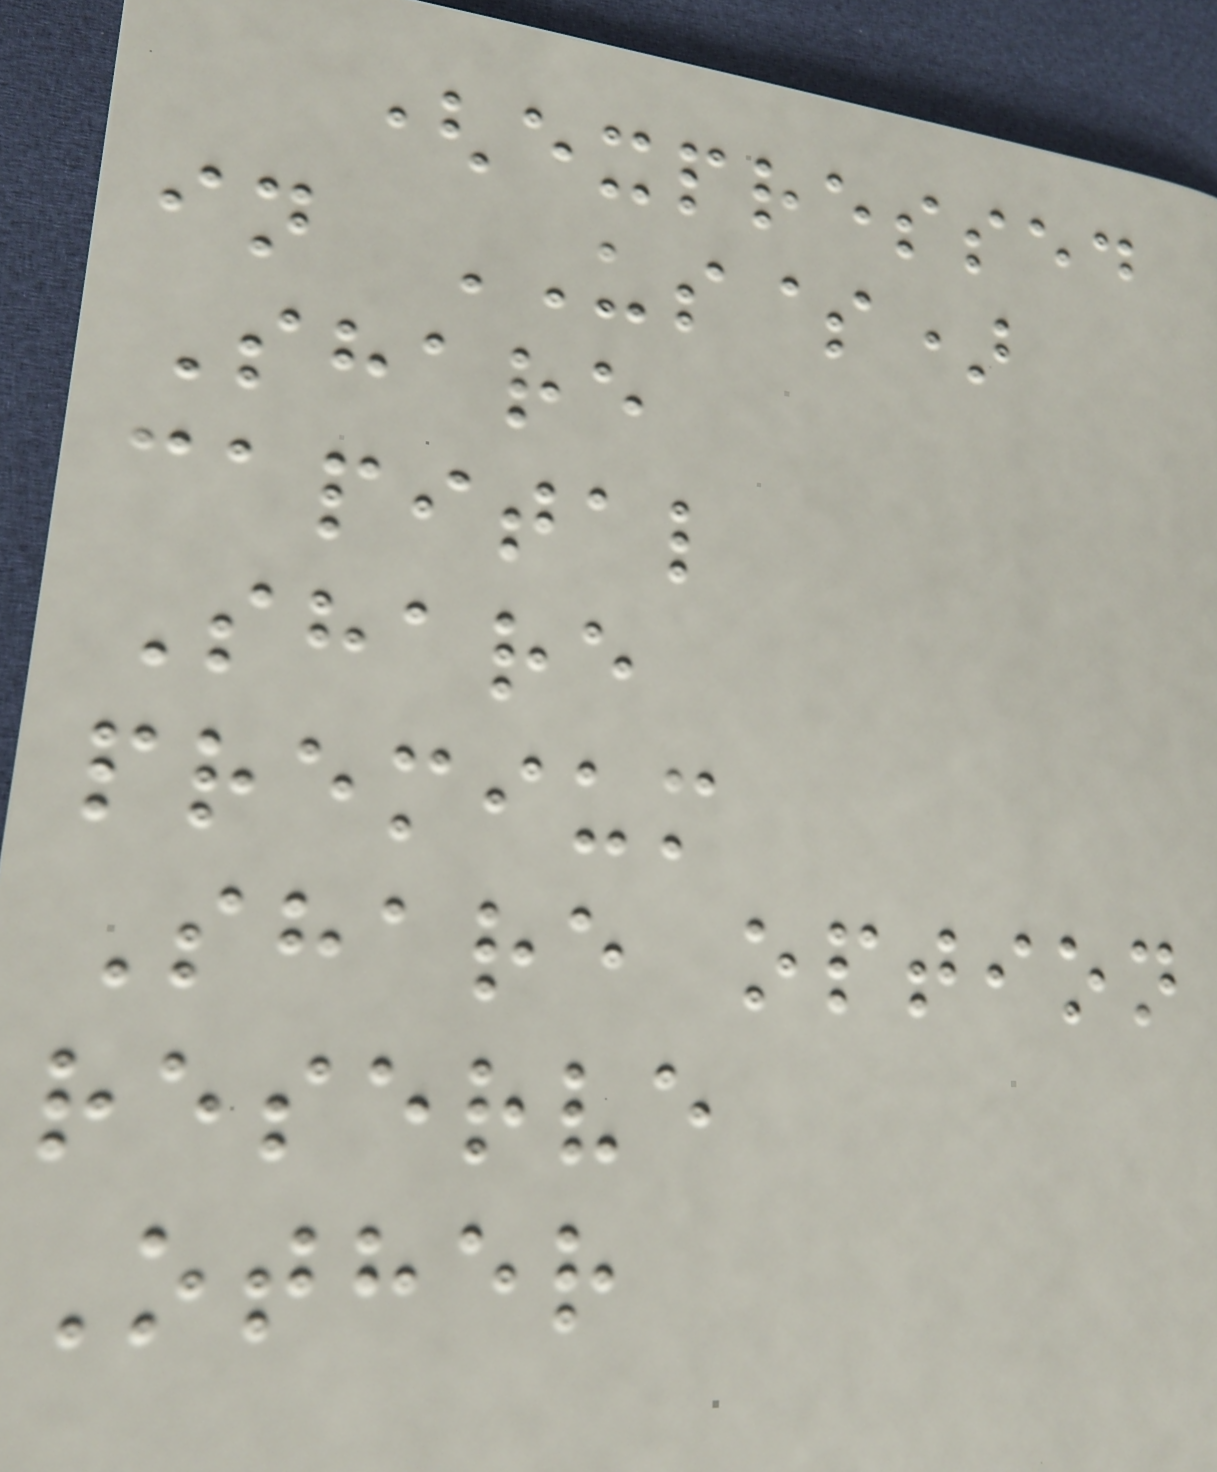(expressed
in US$)
Share
capital
Share
premium
Share option
reserve
Other
